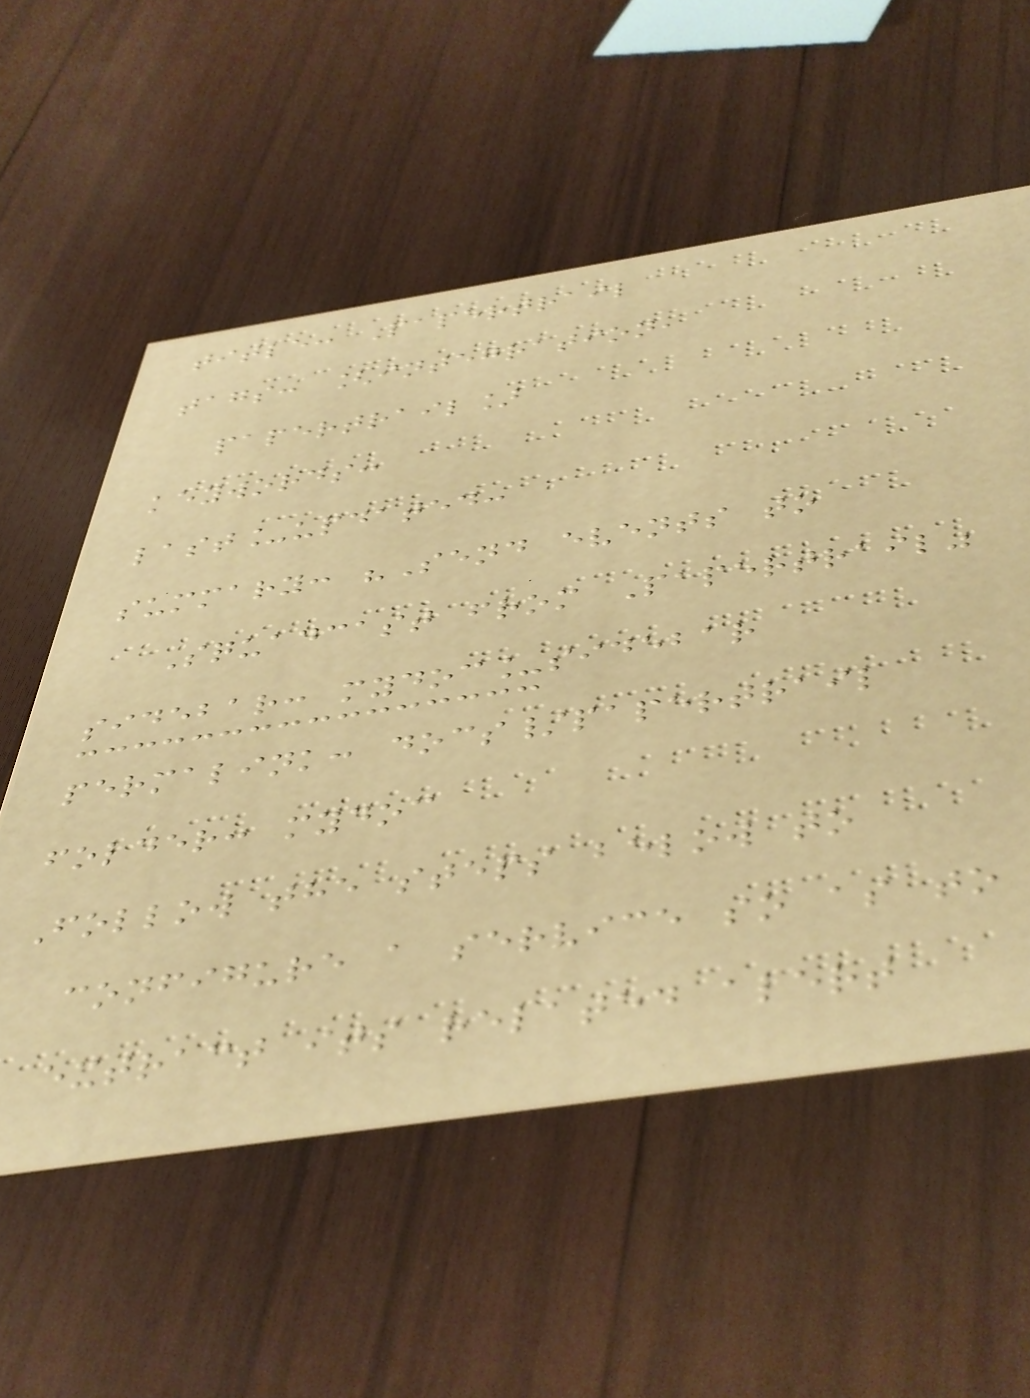title: Papertrail
tags: [integration,
papertrail]
keywords:
last_updated:
summary: "Send events to
Squadcast from Papertrail"
sidebar: mydoc_sidebar
permalink: docs/papertrail
folder: mydoc
Follow the steps below to
configure a service so as to
extract its related alert
